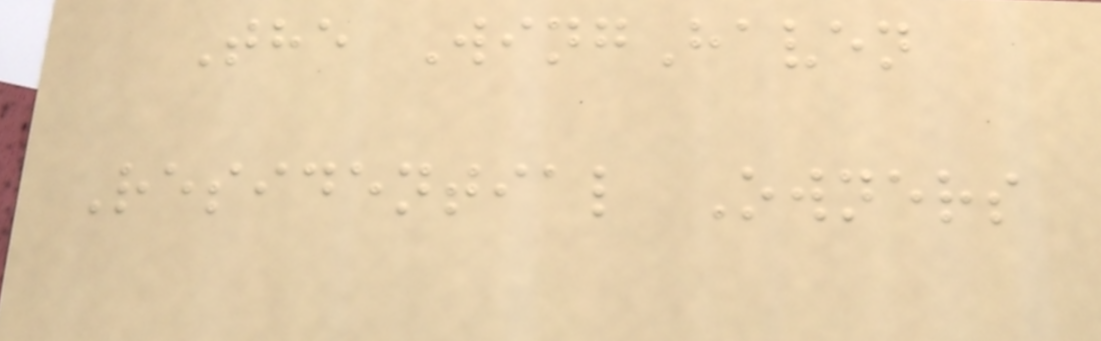The WingHaven
Residential Owners
